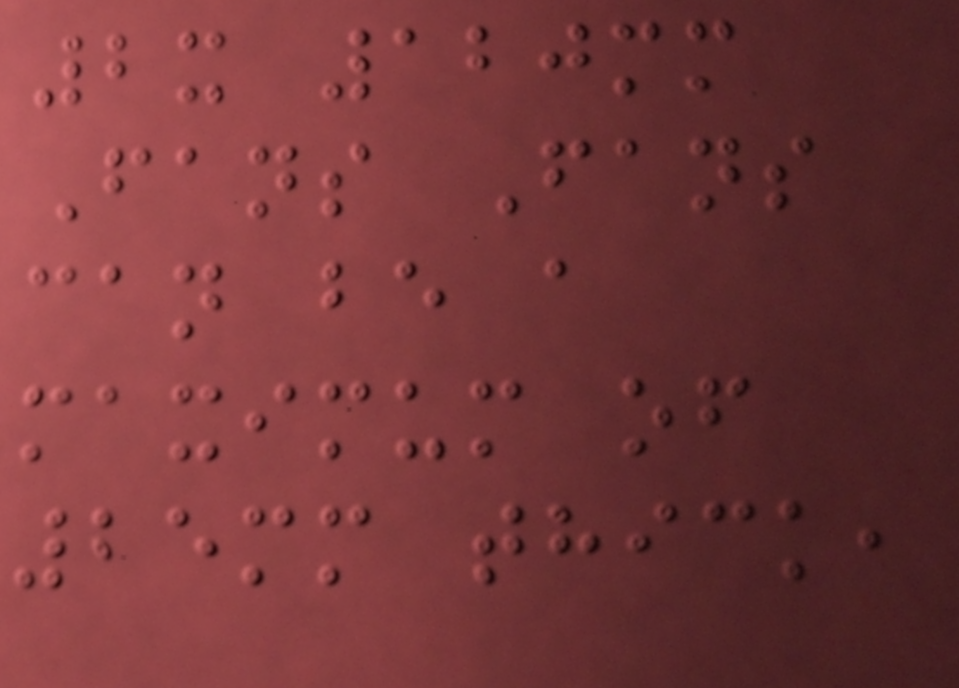2x 120mm
Fans Fans
can be a
maximum of
25mm thick,
